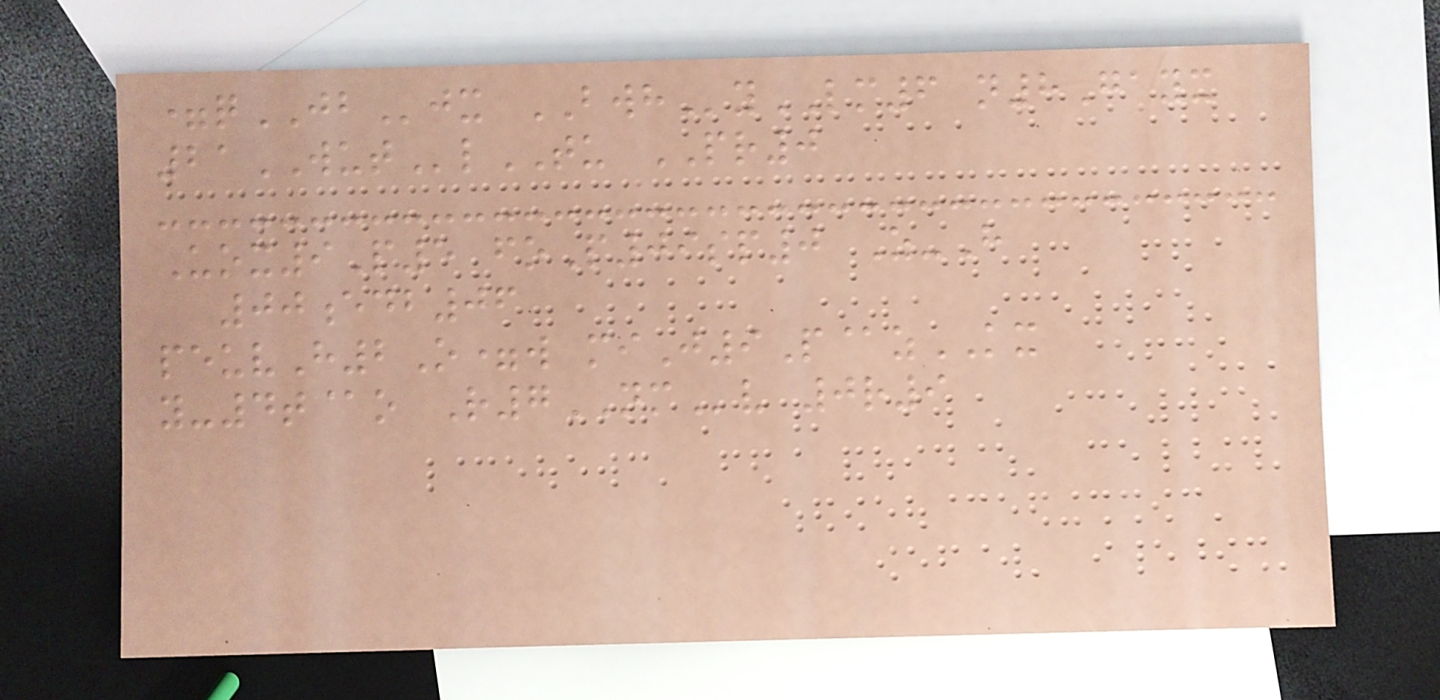=qJBjx BWHyLM6 n8Gayx
21WUTlTU PR0
Uox9P5 foP09sp0 Z-H
00edb06
peuvH2O=w miJ9P@zKX
y-4t@o R7NMv 0r9
